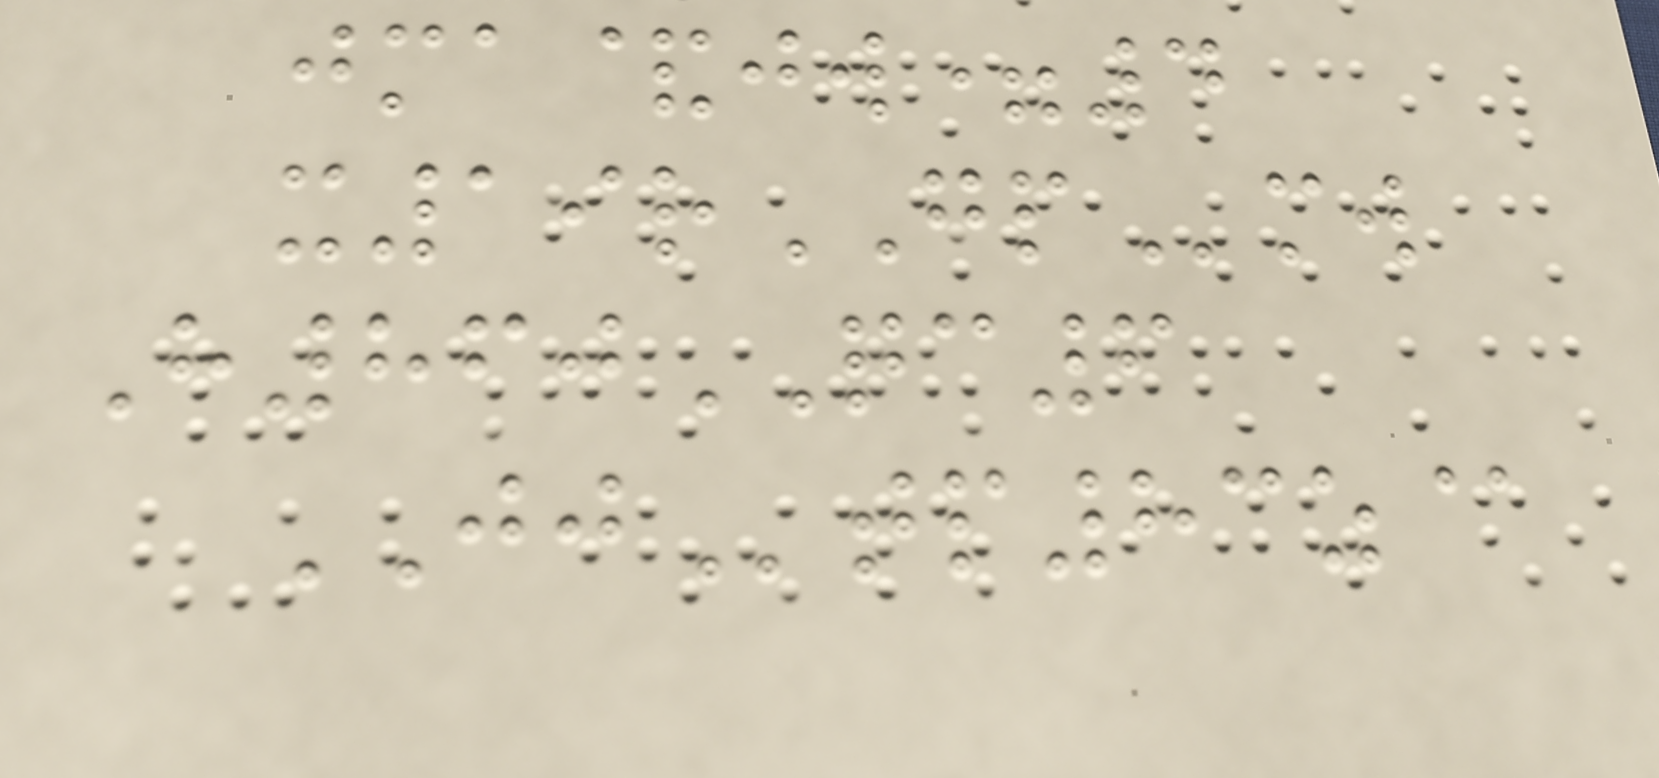jma&jw=4
x19rGPmw
H860QC6
JJtp83z@
